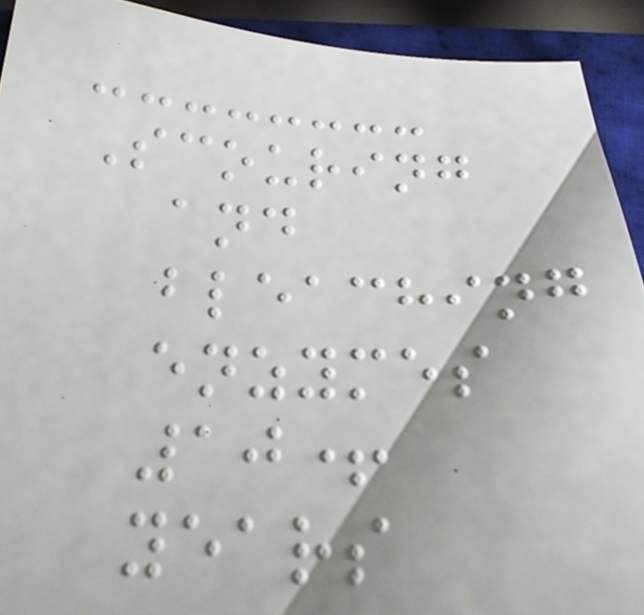Scouring
and
bleaching
enzymes
10+
years
